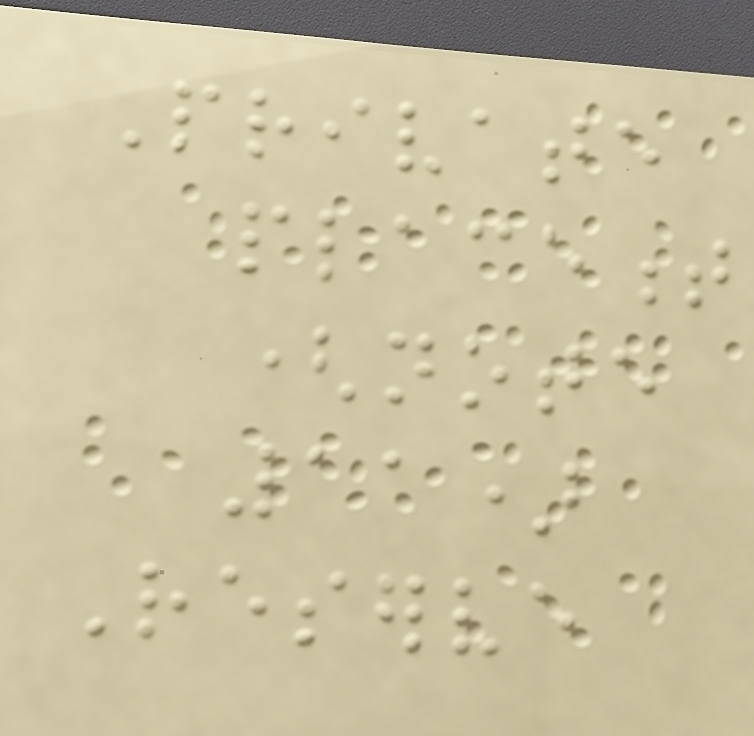Private
placement
(note
11)
Reserve
